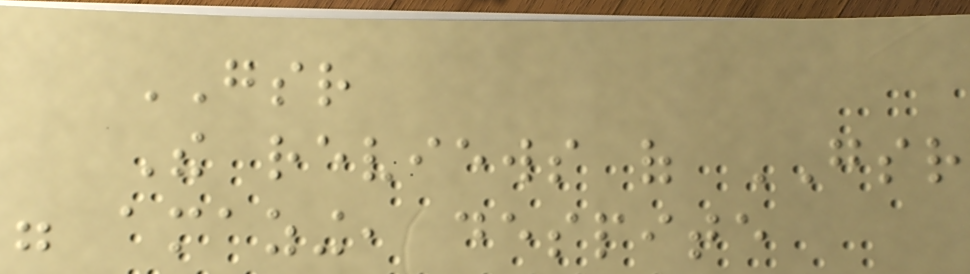GSR
The reviews of GSR
were amazing, despite
